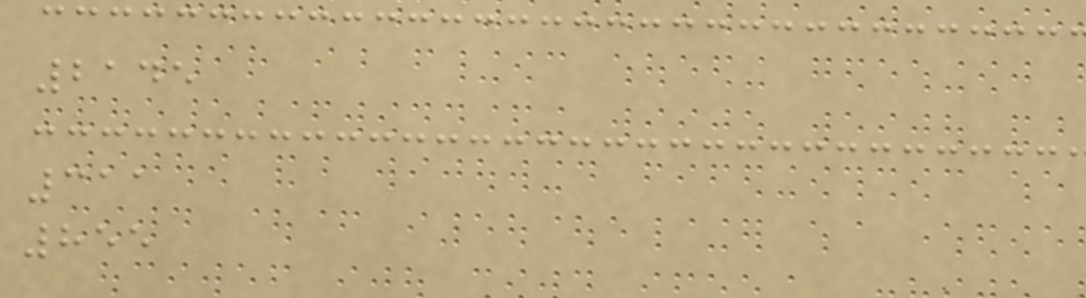2145
311
855
